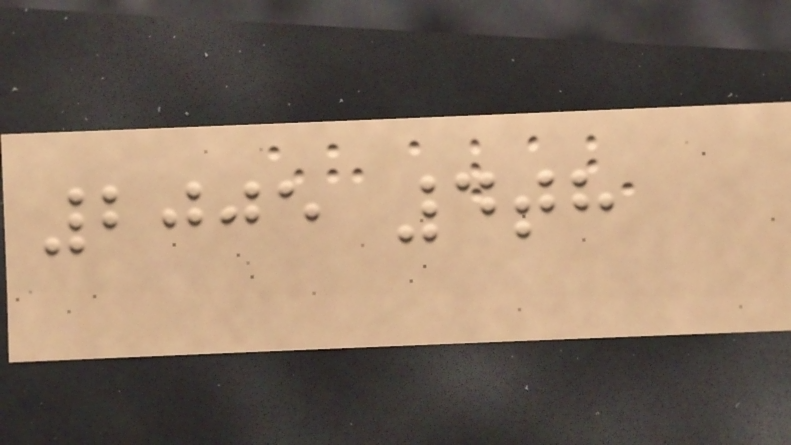2005 4th
